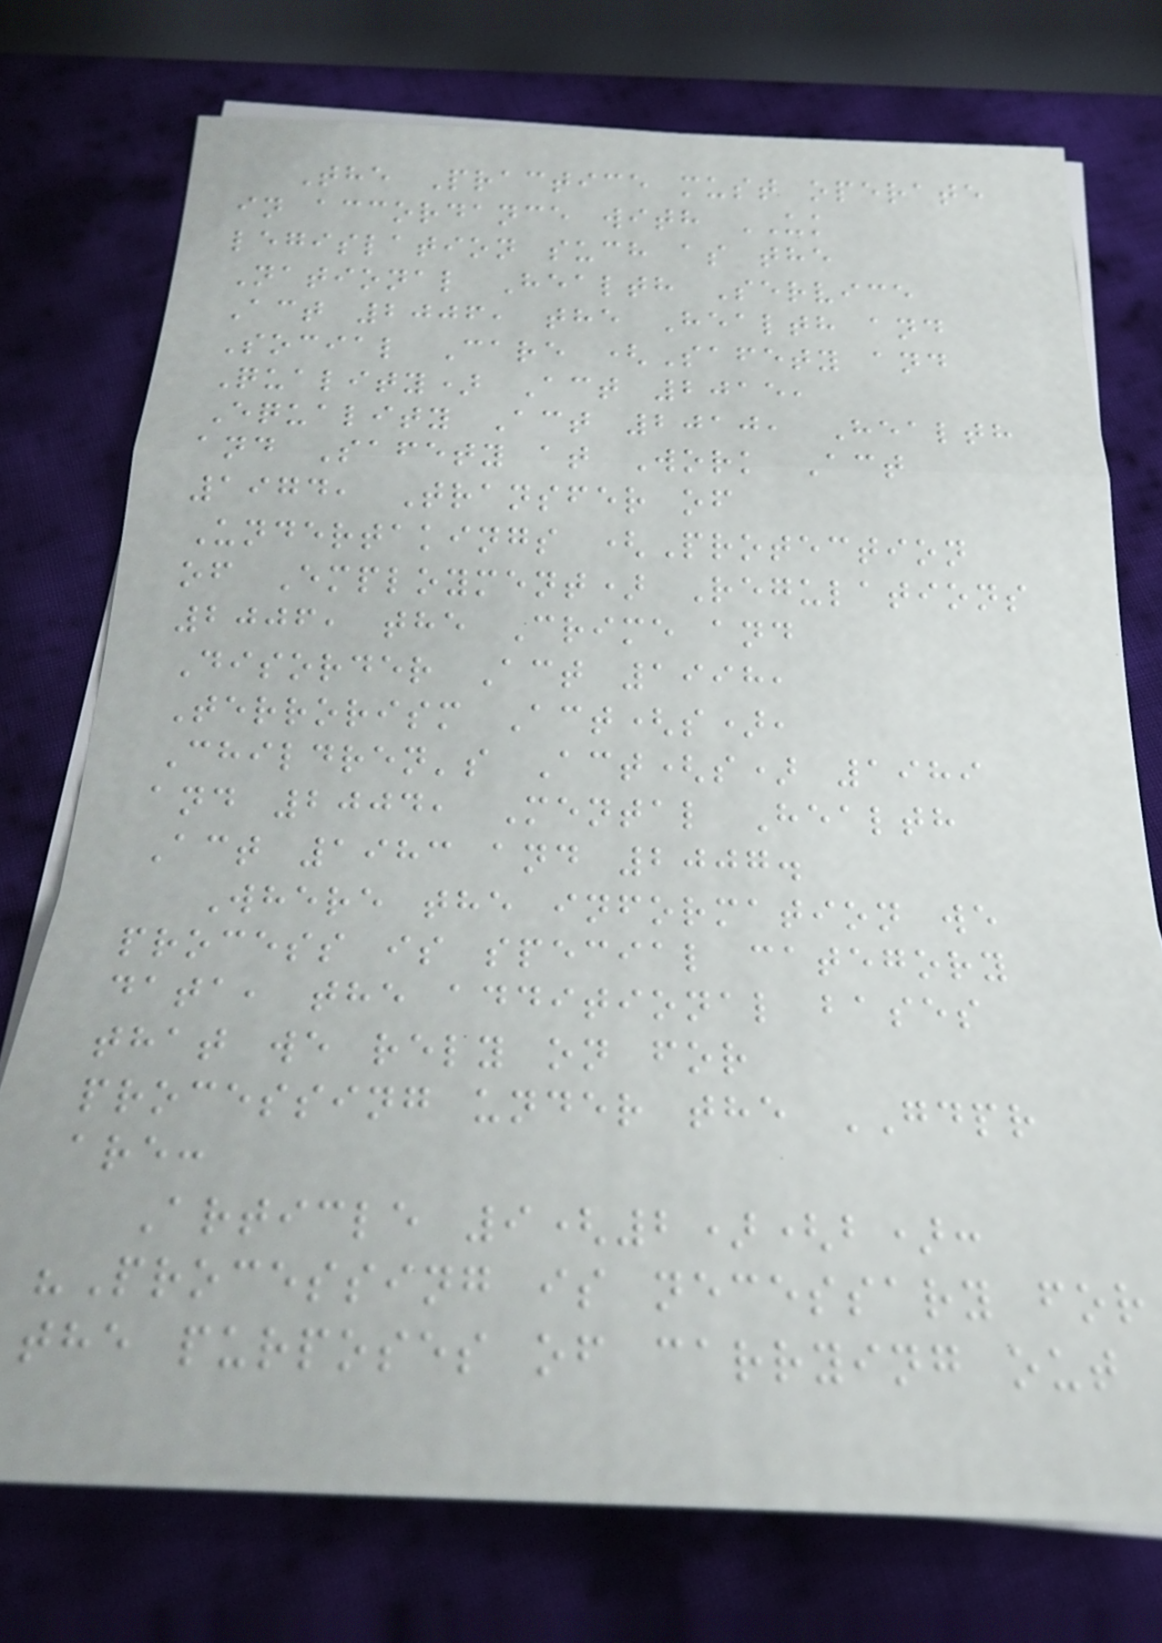The Practice must operate
in accordance with UK
legislation such as the
National Health Service
Act 2006, the Health and
Social Care (Safety and
Quality) Act 2015,
Equality Act 2010, Health
and Safety at Work Act
1974, Transfer of
Undertakings (Protection
of Employment) Regulations
2006, the Crime and
Disorder Act 1998,
Terrorism Act(s),
Children's Act(s) 1989
and 2004, Mental Health
Act 1983 and 2007.
Where the information we
process is special category
data, the additional bases
that we rely on for
processing under the GDPR
are:
Article 9(2)(b):
"Processing is necessary for
the purposes of carrying out
